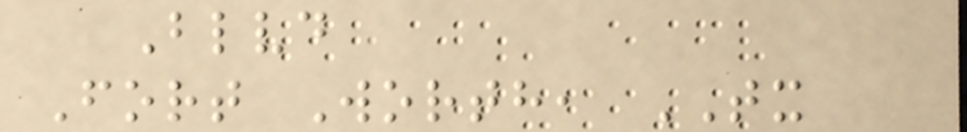Blvd
Fort Worth, TX
